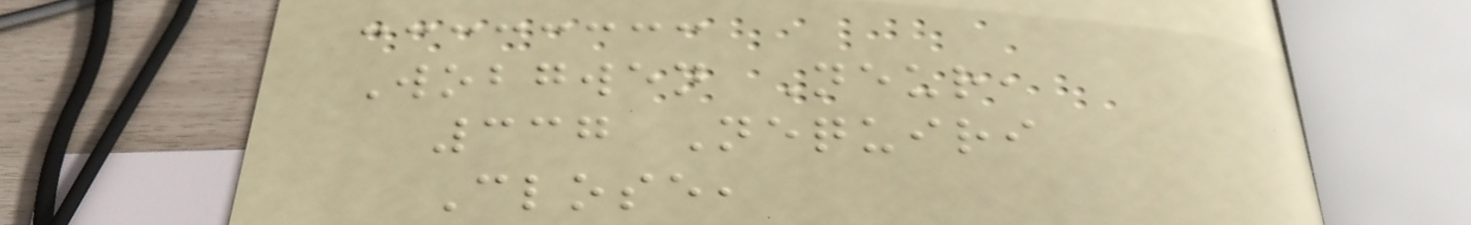Wobgwen Neur,
337 Nequiri
Close,
